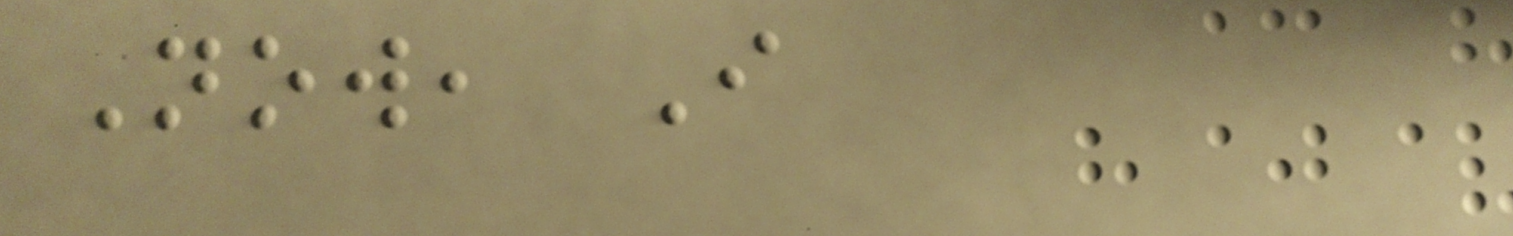Now, I
